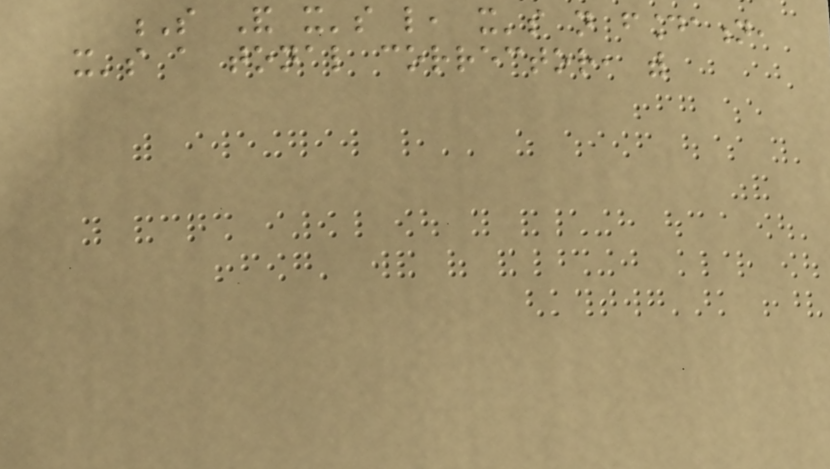S And it's like, it's not foundation,
it's a tonal corrector, with
